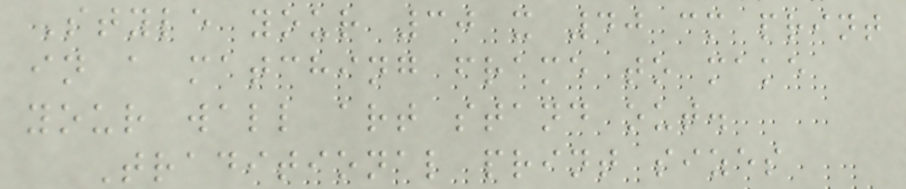Style your 30 x 40 cm print
in a matching frame to make
your wall art stand out.
Traditional print sizes
